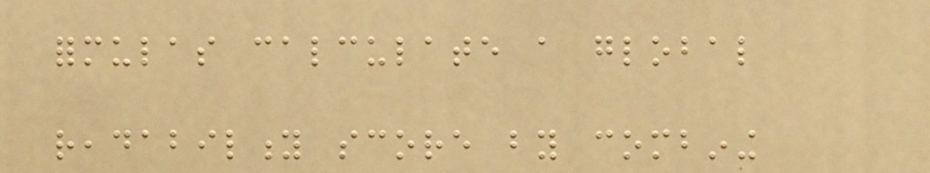formulas calculate a global
readability score by combining
